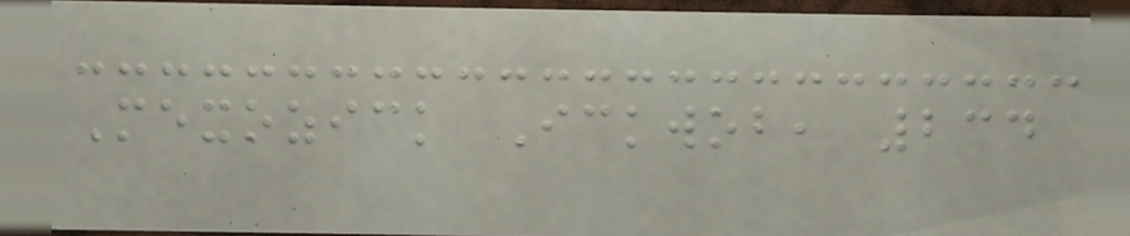Mexozick Ickwob, 234
